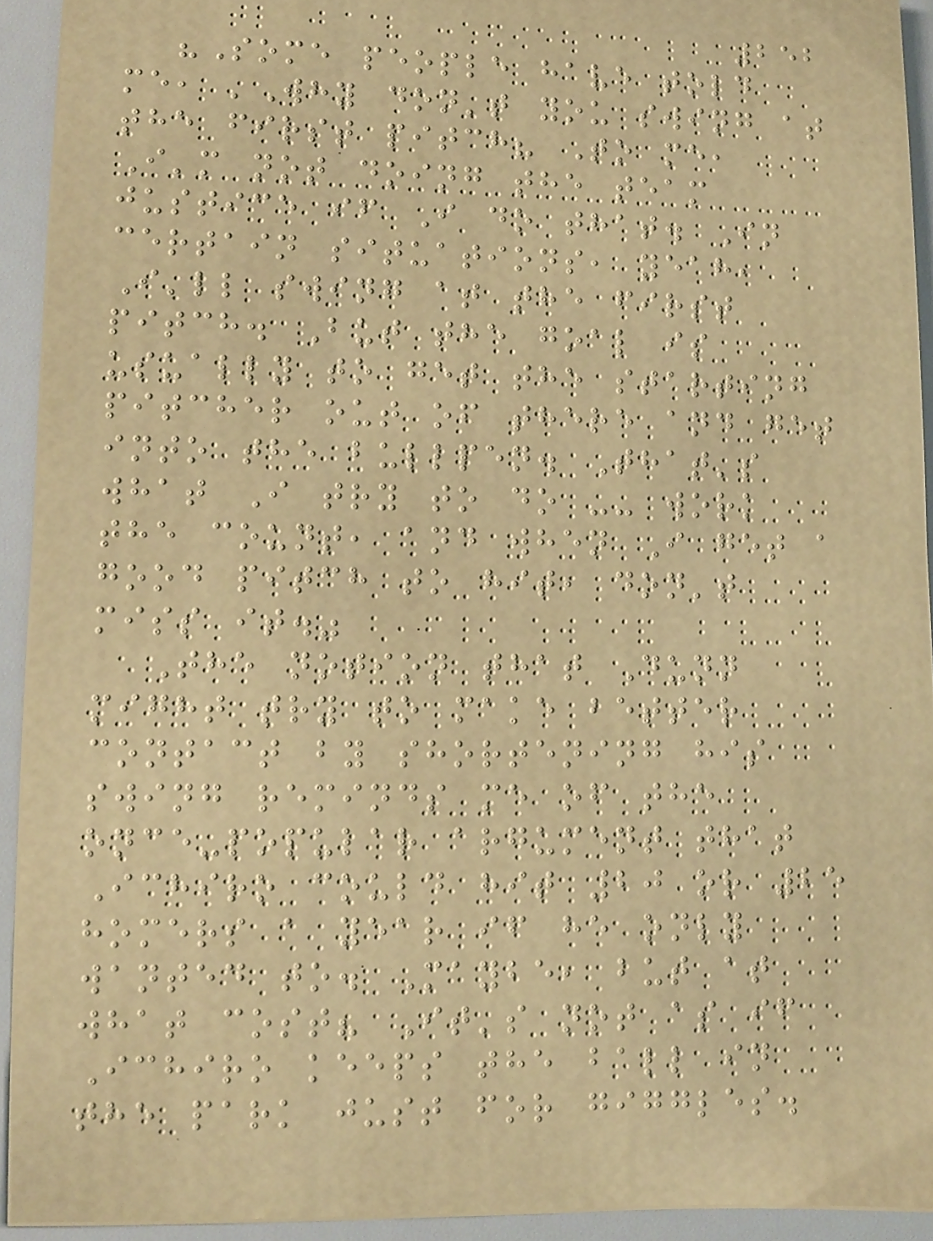252
"Some people have told
me, 'Why don't you swing at
the first pitch? To me,
I'm not doing the team
justice if I do that. In
certain situations, yeah,
I'll swing at the first
pitch. But the goal is
usually to get the starting
pitcher out of there and get
into the bullpen. That's
what I try to do -- work
the count, and when I get a
good pitch to hit, don't
miss it."
The notion that Dunn
might try to make better
contact by shortening his
swing reminds me of the
once-popular argument that
Ichiro could hit 20 or 25
homers a year if he only
wanted to. Maybe, but at
what cost? It's not as if
Ichiro keeps the ball in
the park just for giggles.
